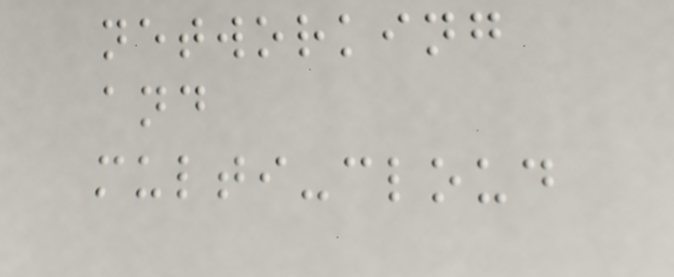networking
and
multi-cloud
